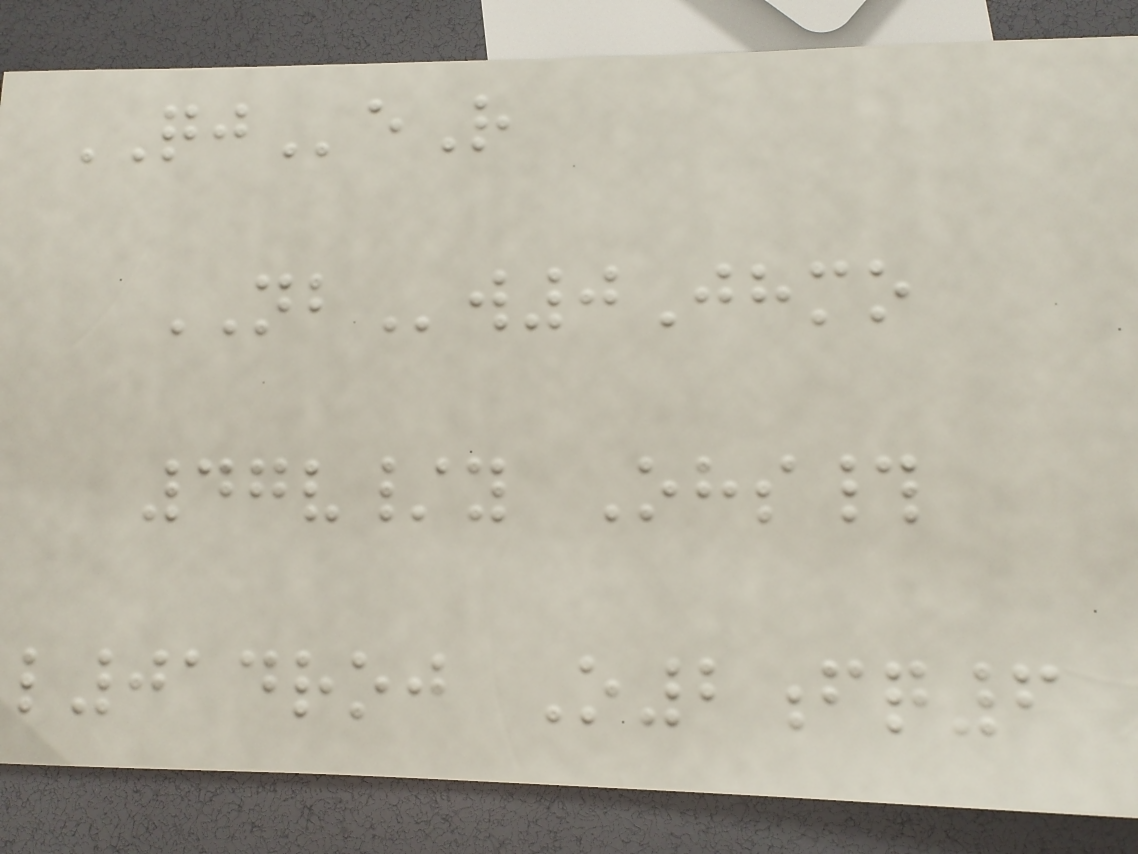QJeR
NBw0Jhmo
47v/y Ohs#
l014roj O2fq6
